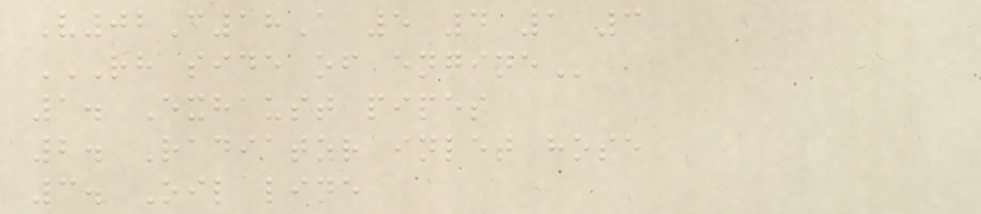V02C18A 5 4 1 3
RH SIDE OF ENGINE
1. Exhaust pipes
2. Radiator inlet hose
3. Oil line
